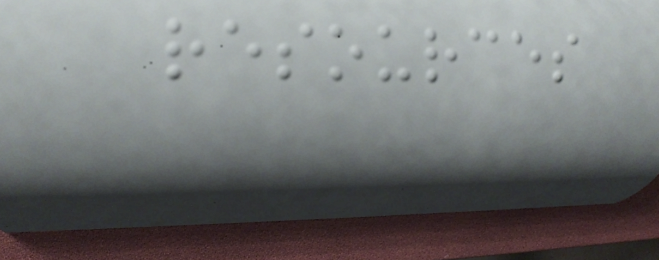resources
